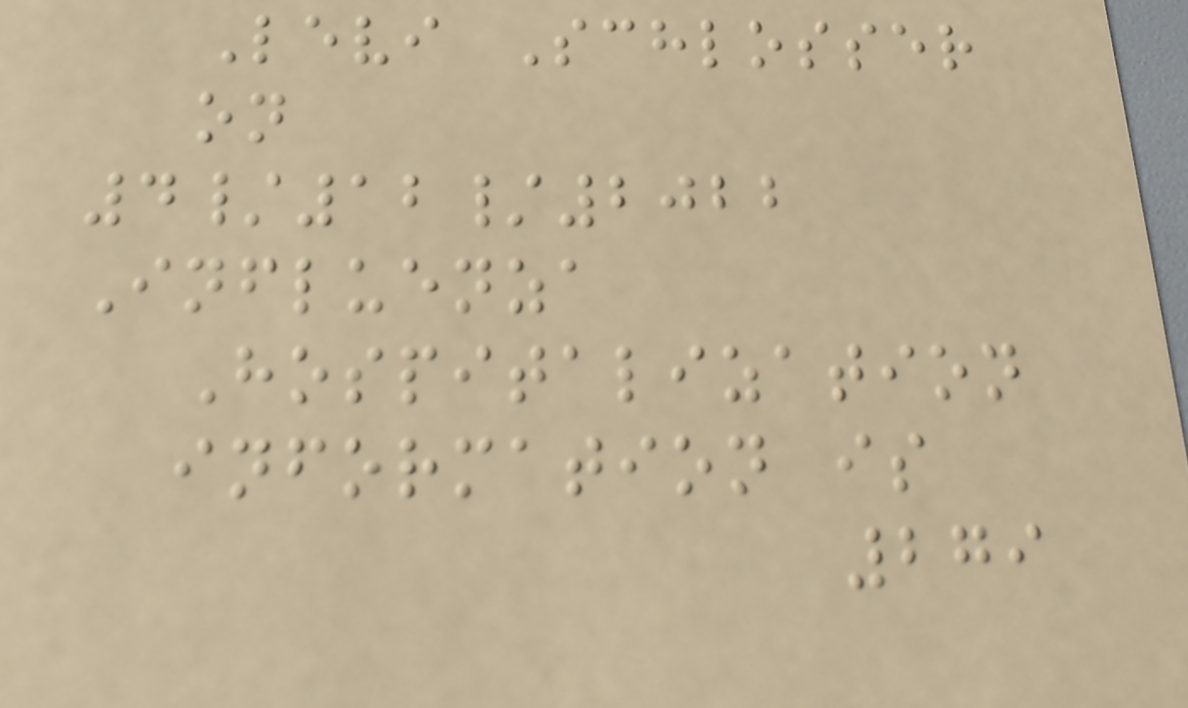Levi Schlosser
on
4/12/2022
Influenza
Hospitalization
information is
279
